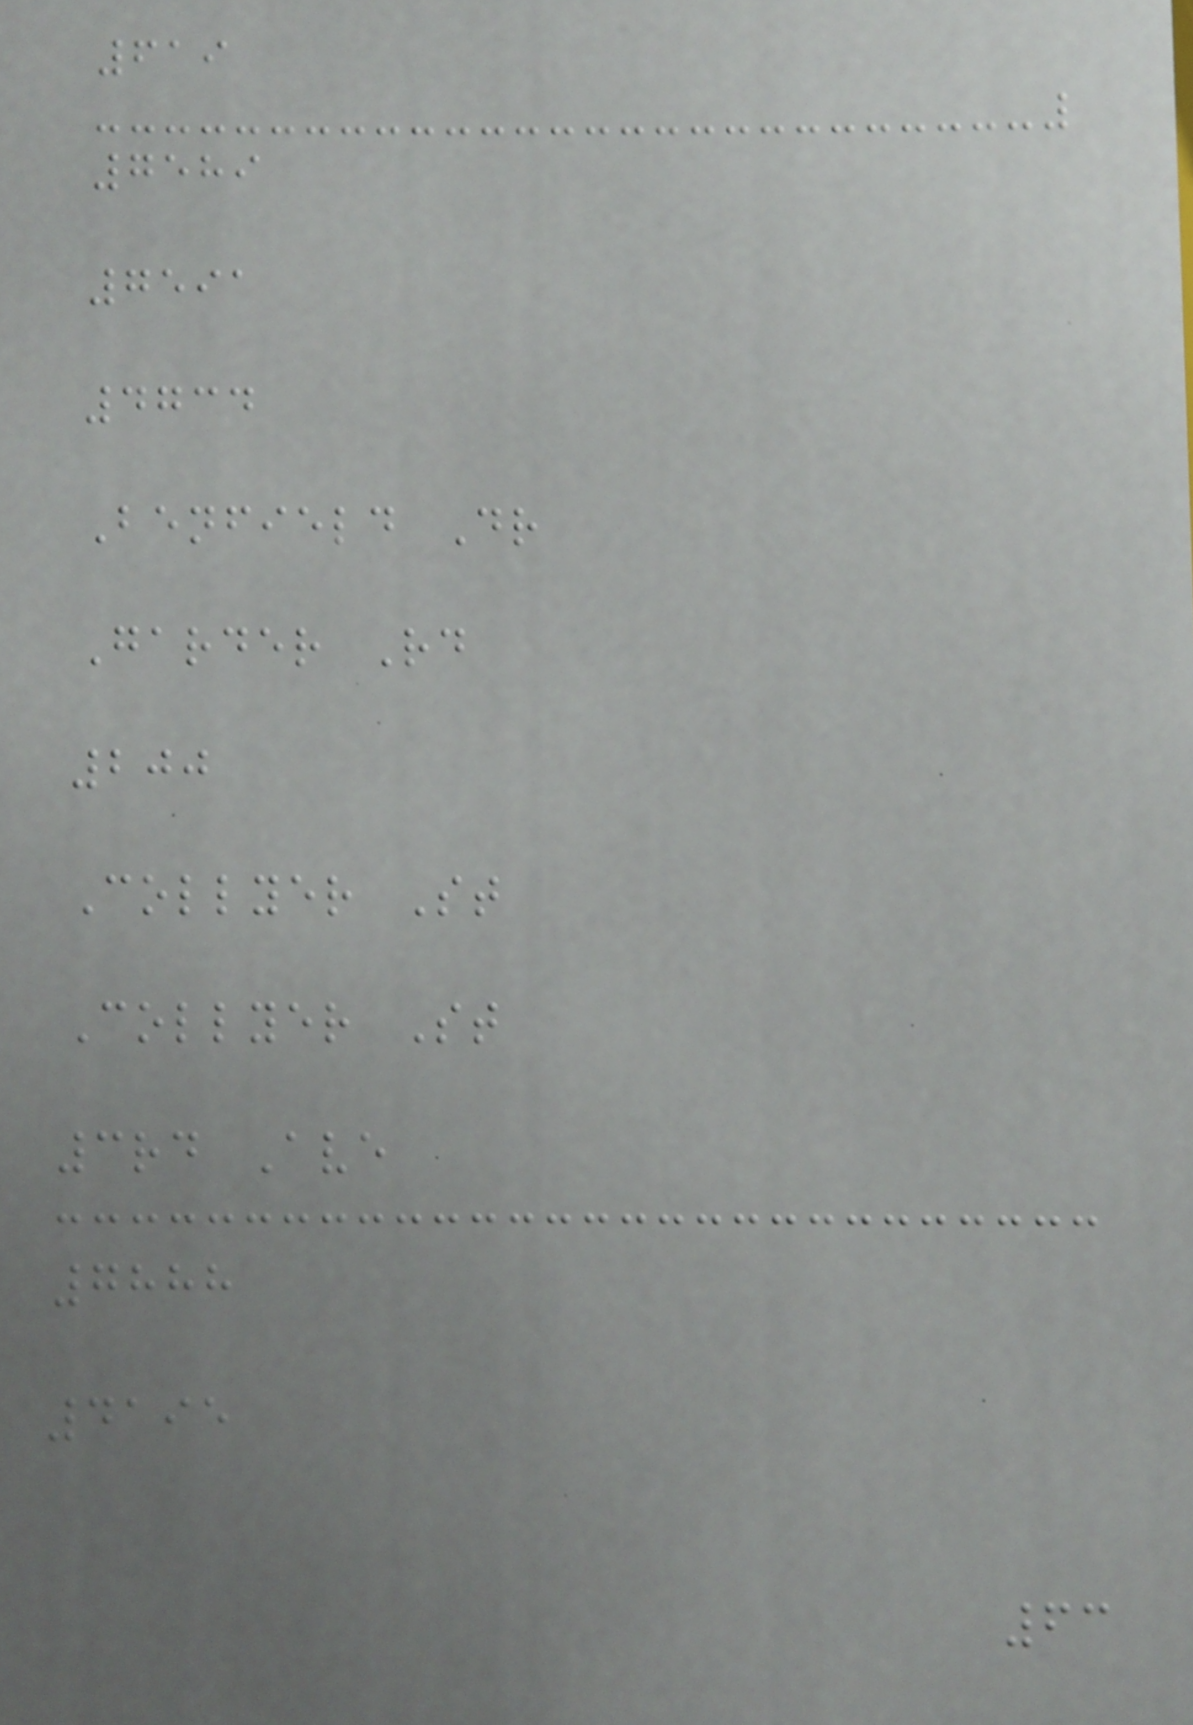619
7589
7591
4734
Benfield Dr
Garder Rd
200
Collyer St
Collyer St
3rd Ave
7888
4195
63
